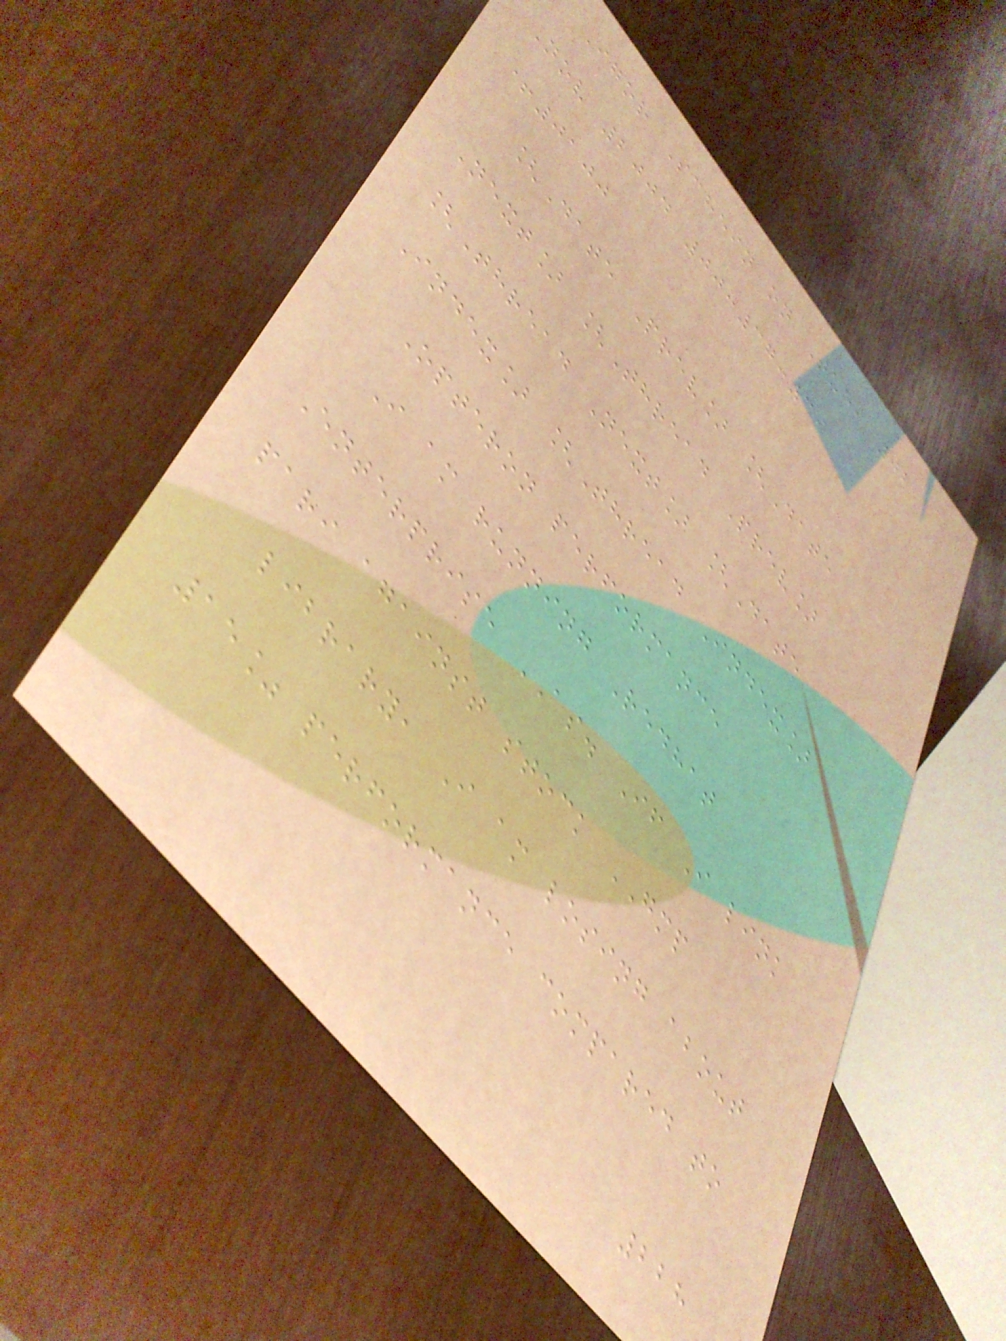Igor Schein on Tue, 02
Nov 2004 00:37:39
+0100
[Date Prev] [Date
Next] [Thread Prev]
[Thread Next] [Date
Index] [Thread Index]
Opteron performance
I am running Redhat
Enterprise AS. If I link
pari against stock GMP
library, I am losing about
15% performance compared to
228
